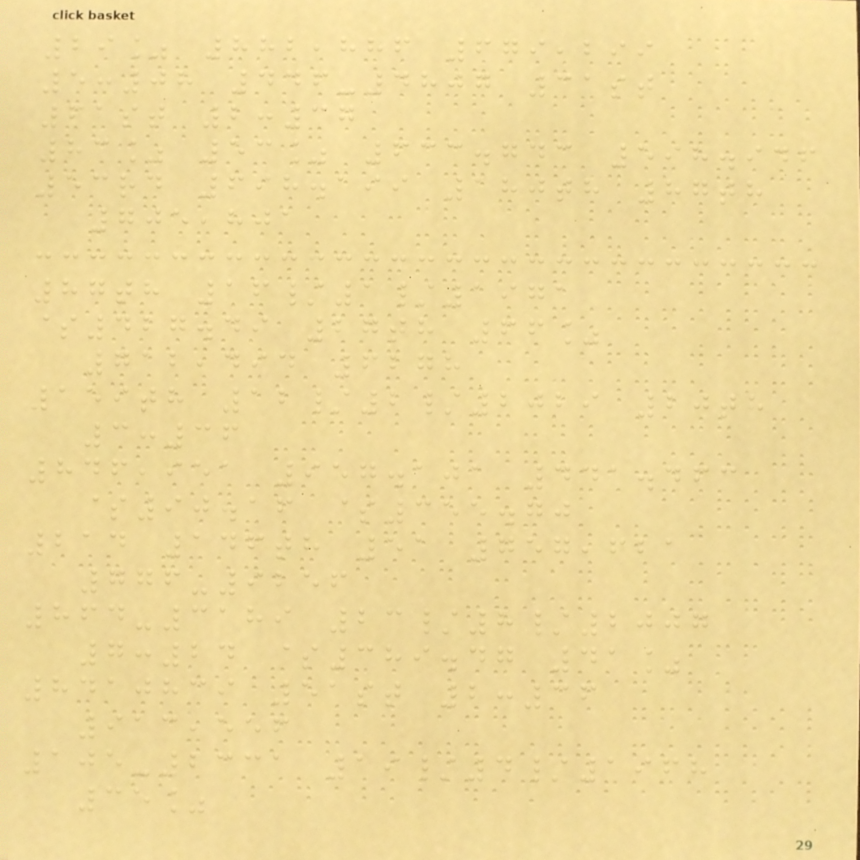29% 882,886 679,299
5:08 446-4807 31st
61st 2:37
83% 53% 633.743 598.946
53rd 698.199 180th 87th
705,801
87th 16/1/1971
$427.49 27th 66%
712,494 6278
159th 12/2/2029 20th
3:36
846,951 957.101 441.463
$90.16 $355.70
214 146th 51 757,621
776-9256
864-3189 23/8/2007
7:24 $389.47 41%
8410839 51st 2:36
913,556
105-2331 19/4/1968
35%
